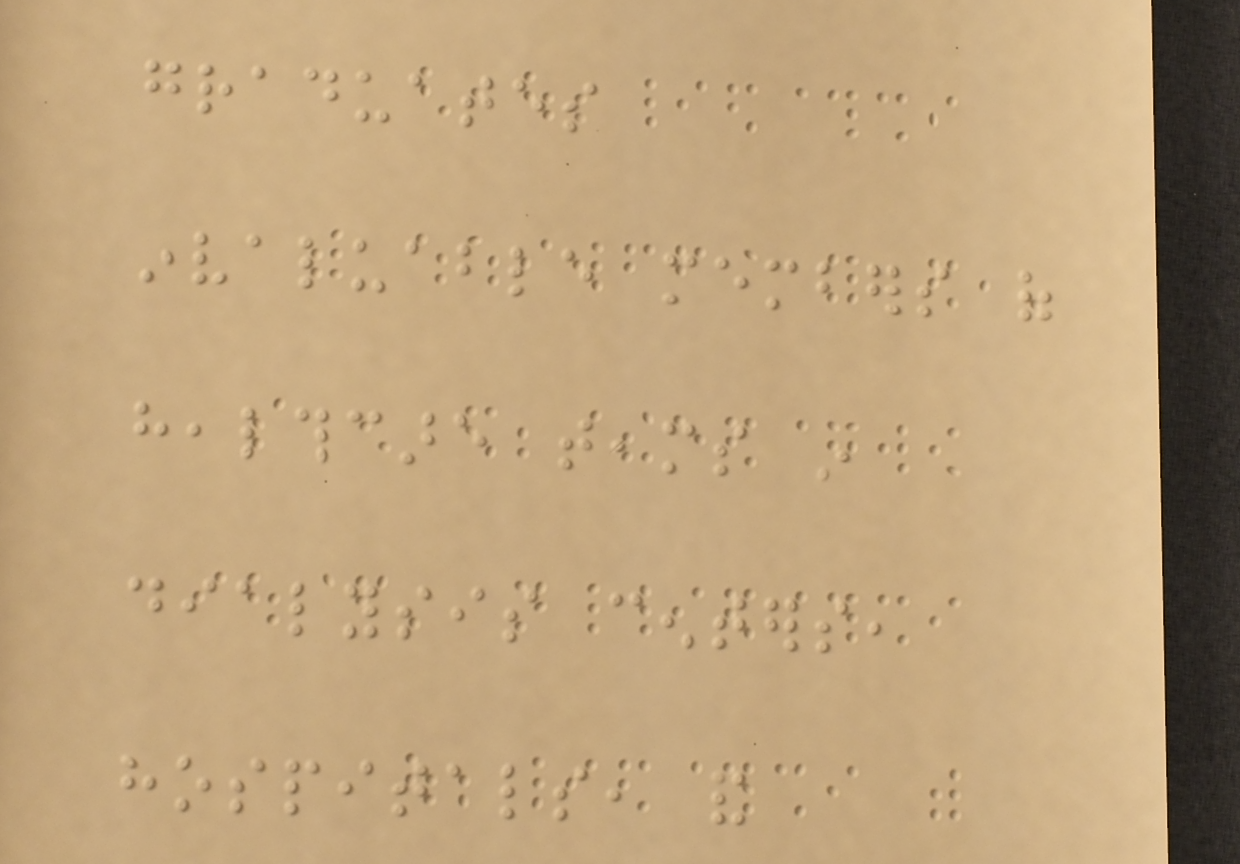graduates
invaluable members of
healthcare teams in
dialysis centers,
hospitals, and
